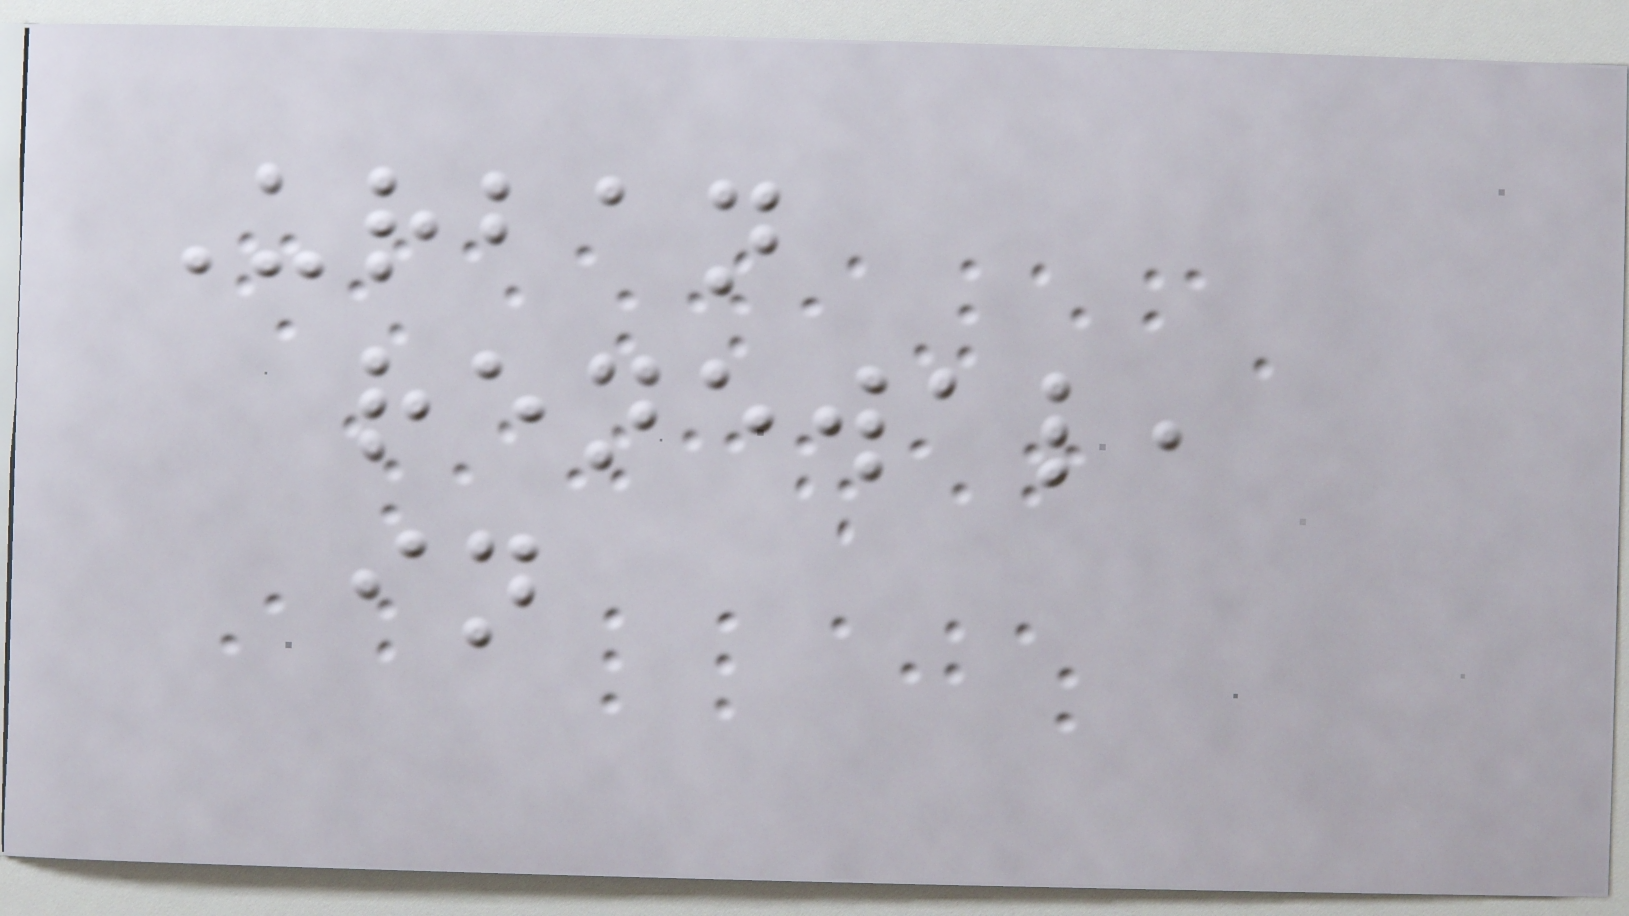Urban
renewal,
in
